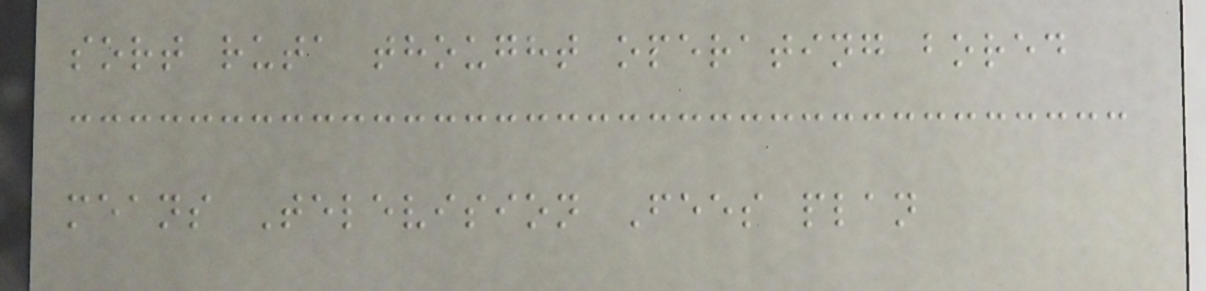sort ruta thought operating bored
means Television Fees plan
